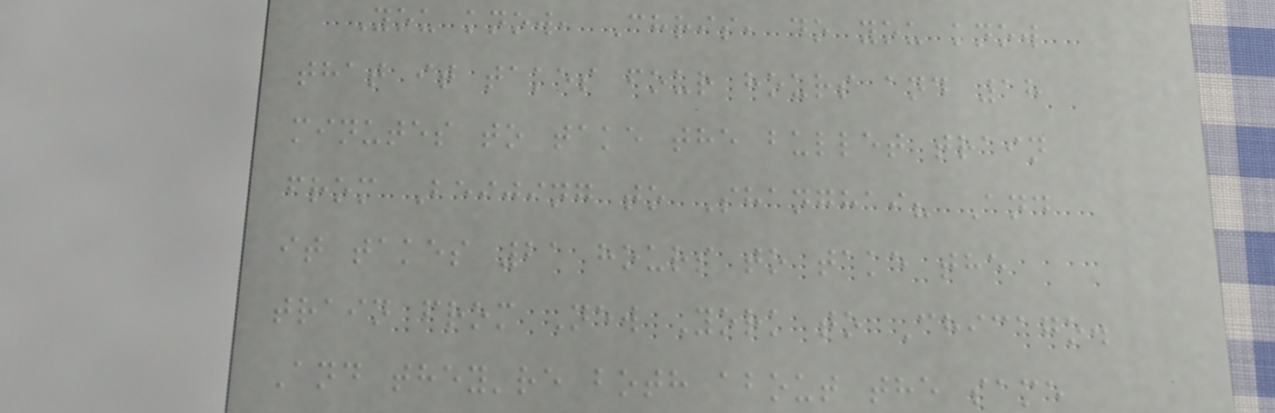You know, Chris, do you know
that it takes four hours and 18
minutes to take the bullet train
from Beijing to Shanghai? And
it takes 21 hours to take the
train from New York to Chicago.
And they're both about the same
